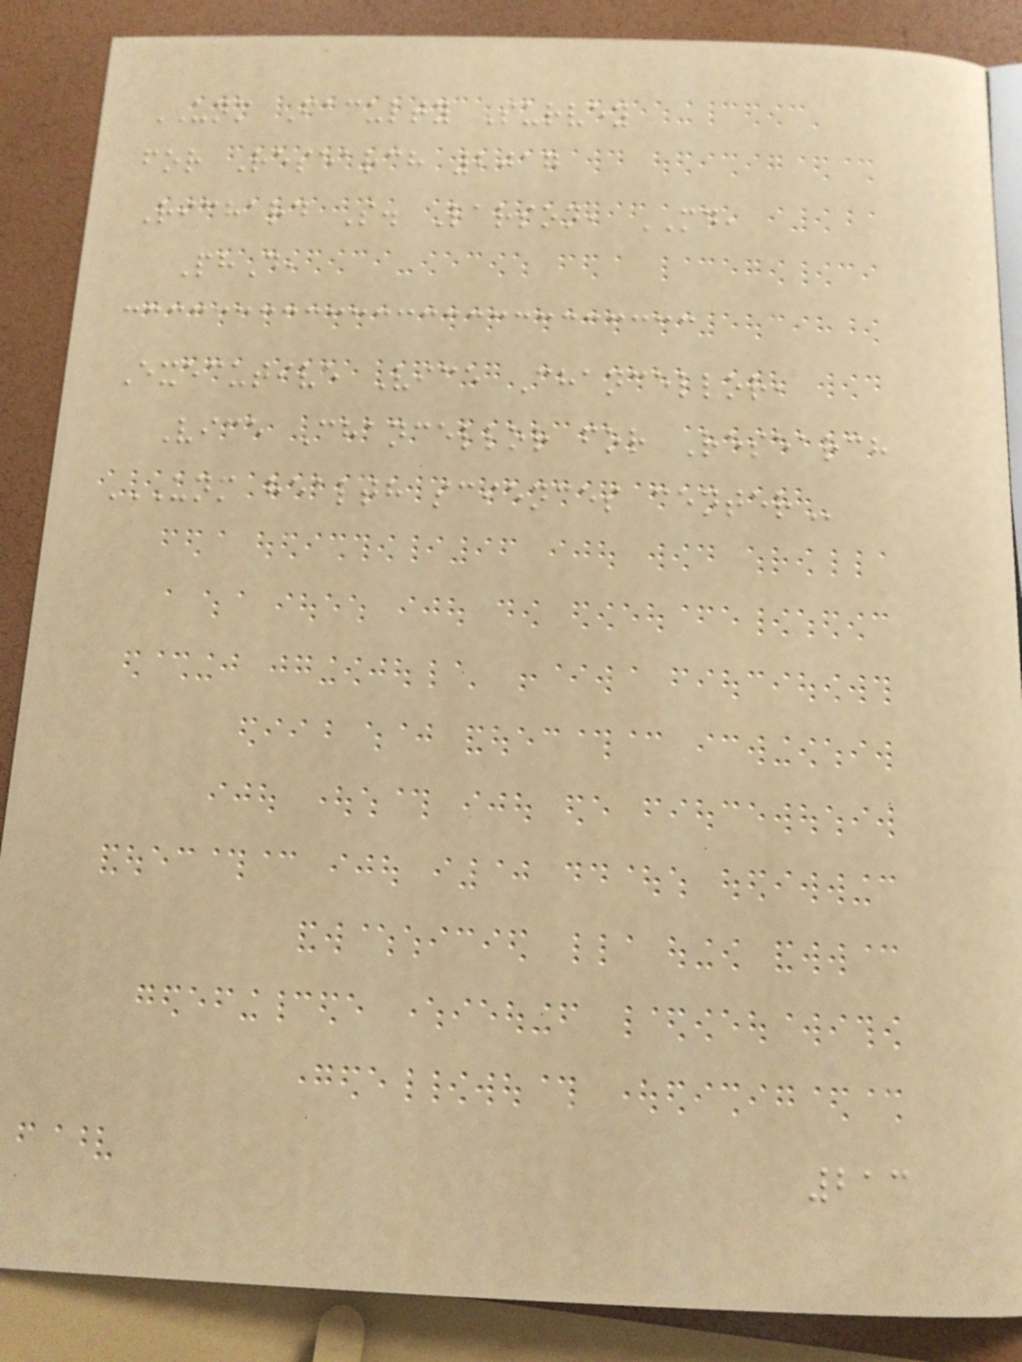UNM Faculty Survey
for Research 2017
Richard S. Larson, MD,
PhD,
Executive Vice Chancellor,
Vice Chancellor for Research
UNM HEALTH SCIENCES CENTER
213
